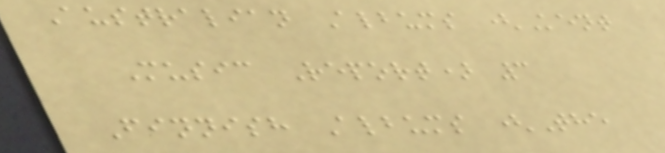Australian Albums (Kent
Music Report) 3
Finnish Albums (The
